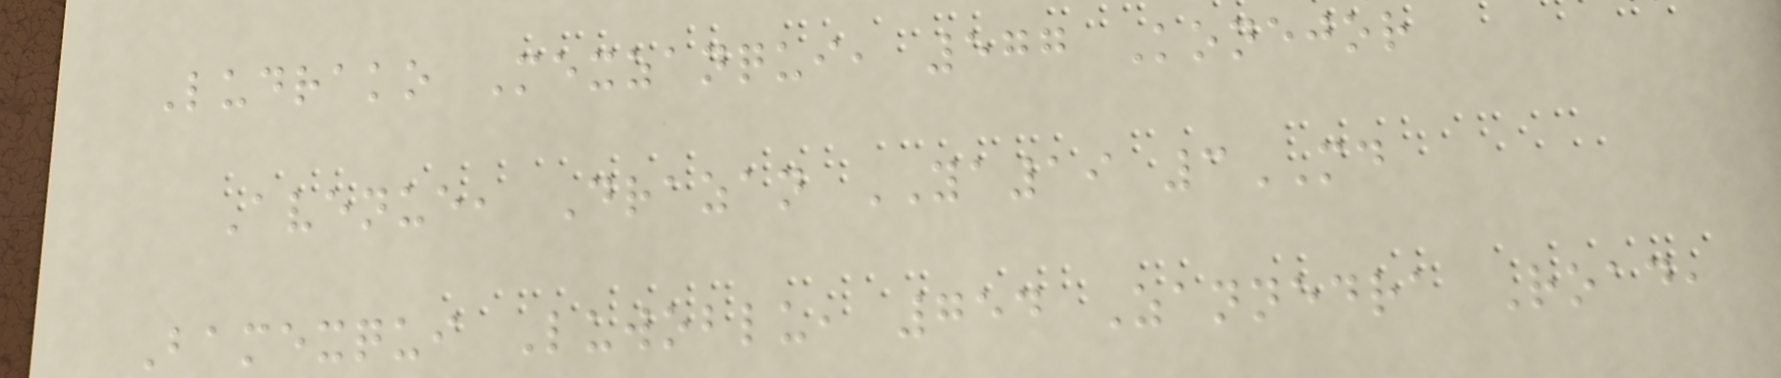Ludrako Mexzanqui, 577 Konejor
Avenue, Drazan YA19 3MD
Bamexqui Luwoblu, 754 Zannedra Road,
